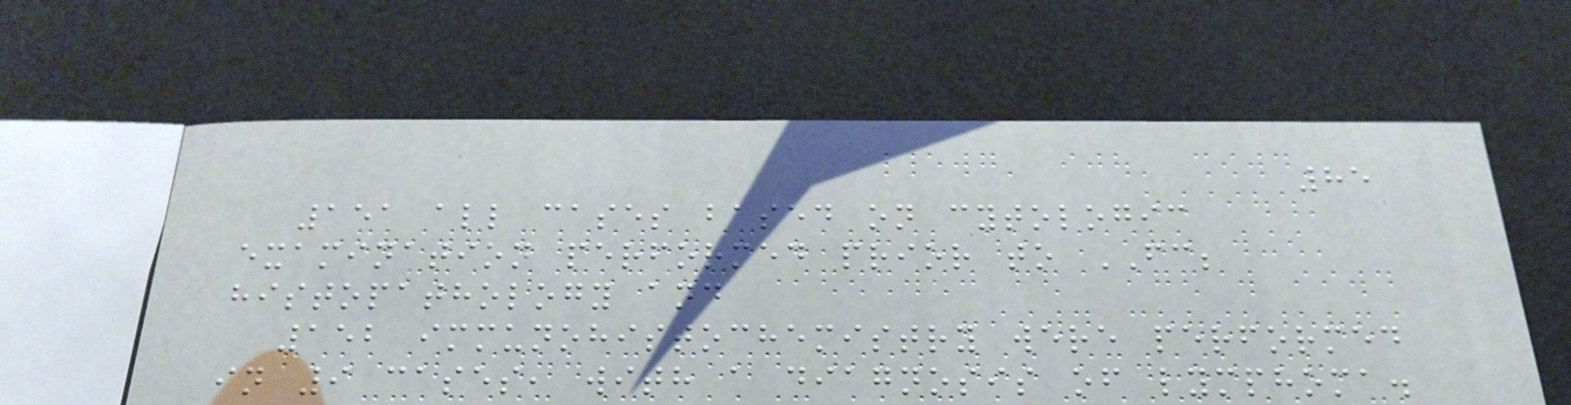85
151 all cases based on cytologic
examination performed prior to FC;
histopathology and
152 immunohistochemistry were performed
in 9 cases, with a diagnosis of lymphoma.
